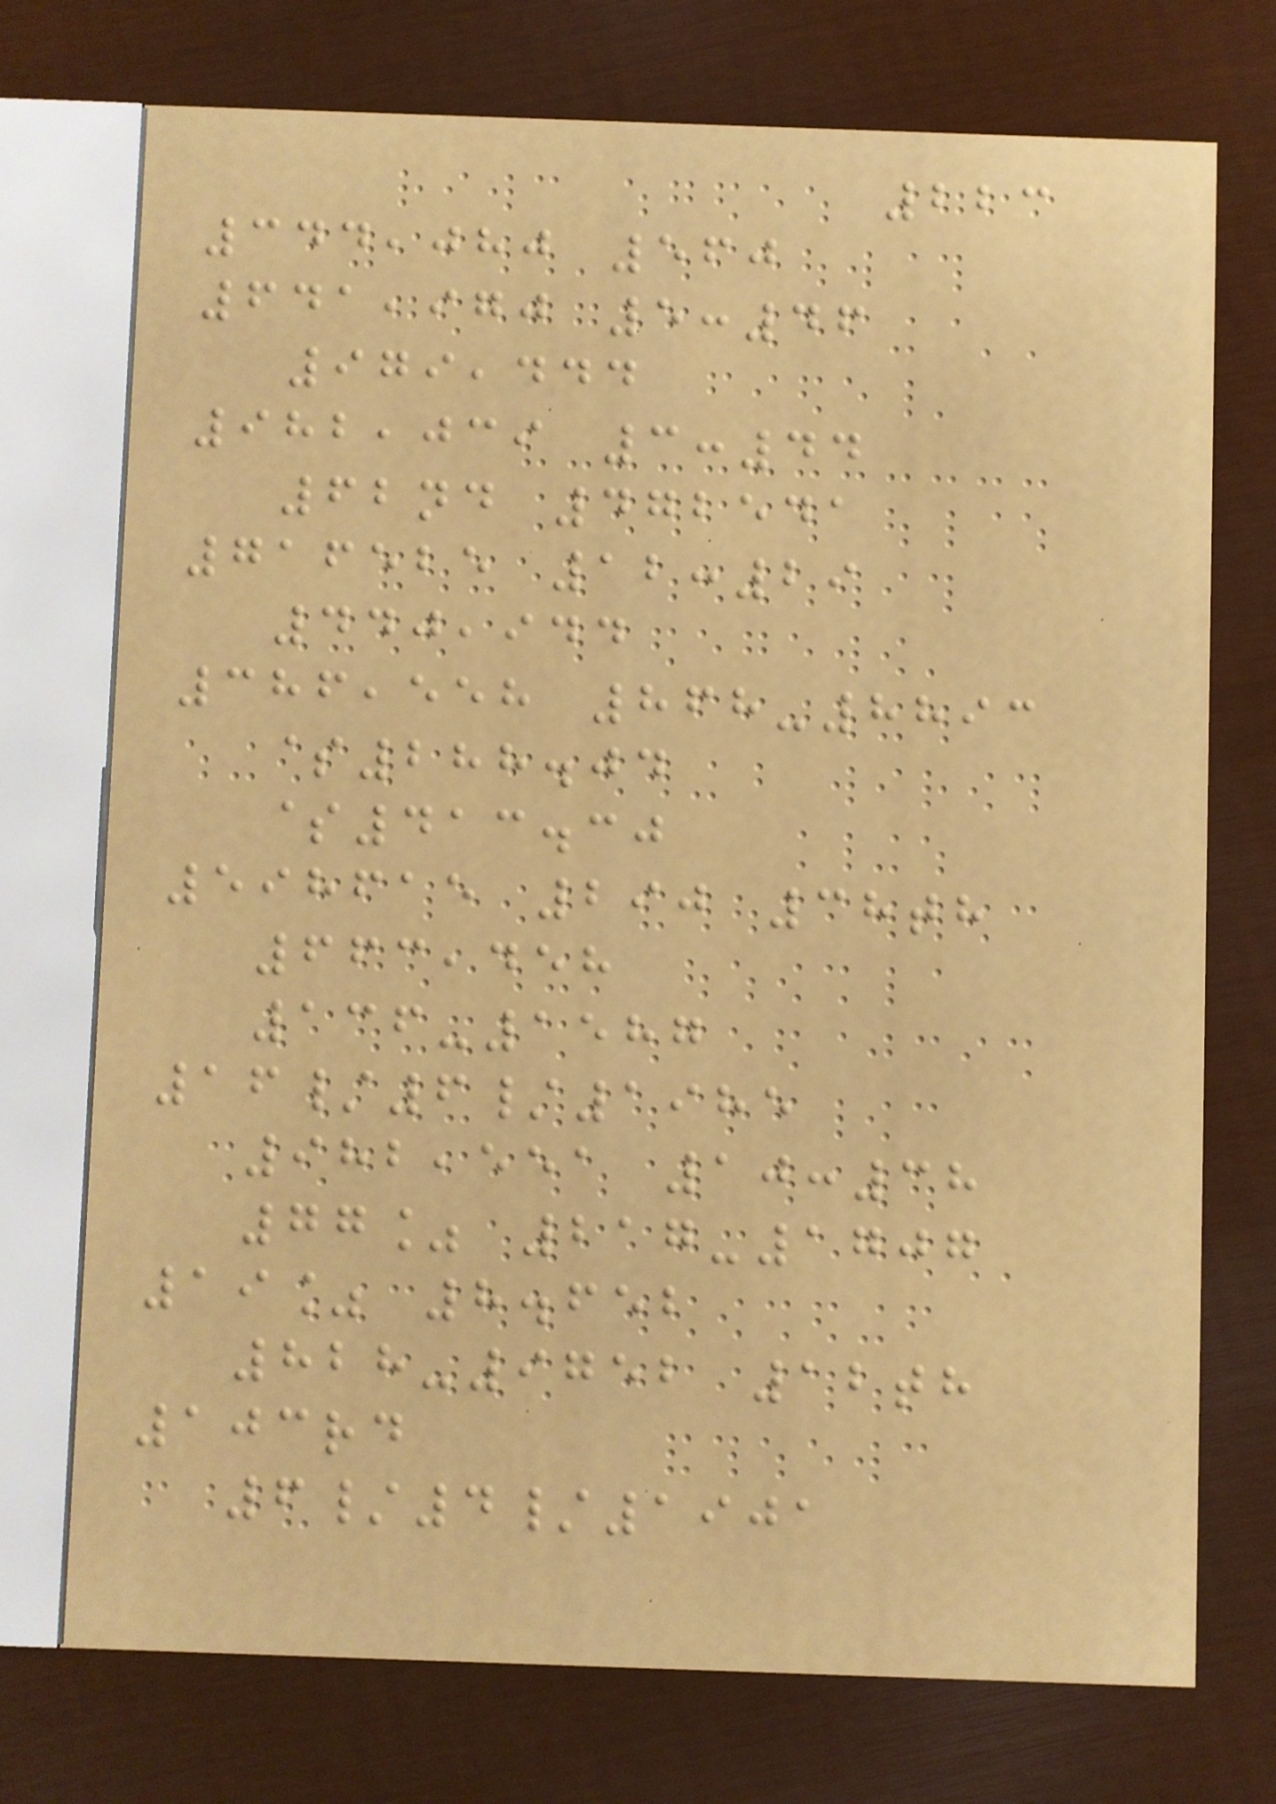223
344,080 560
641,970 5:46
979,444
982,039 3:44
62nd 472541
716525 12:29
440,944
386,558 868-8893
$288.04
$413.30
598615 290 38th
663,458
136-1587
16/6/1985
982,551 10:38
77% 217-1707
19% 8.652
828-9752 12th
103rd
6/4/1901
